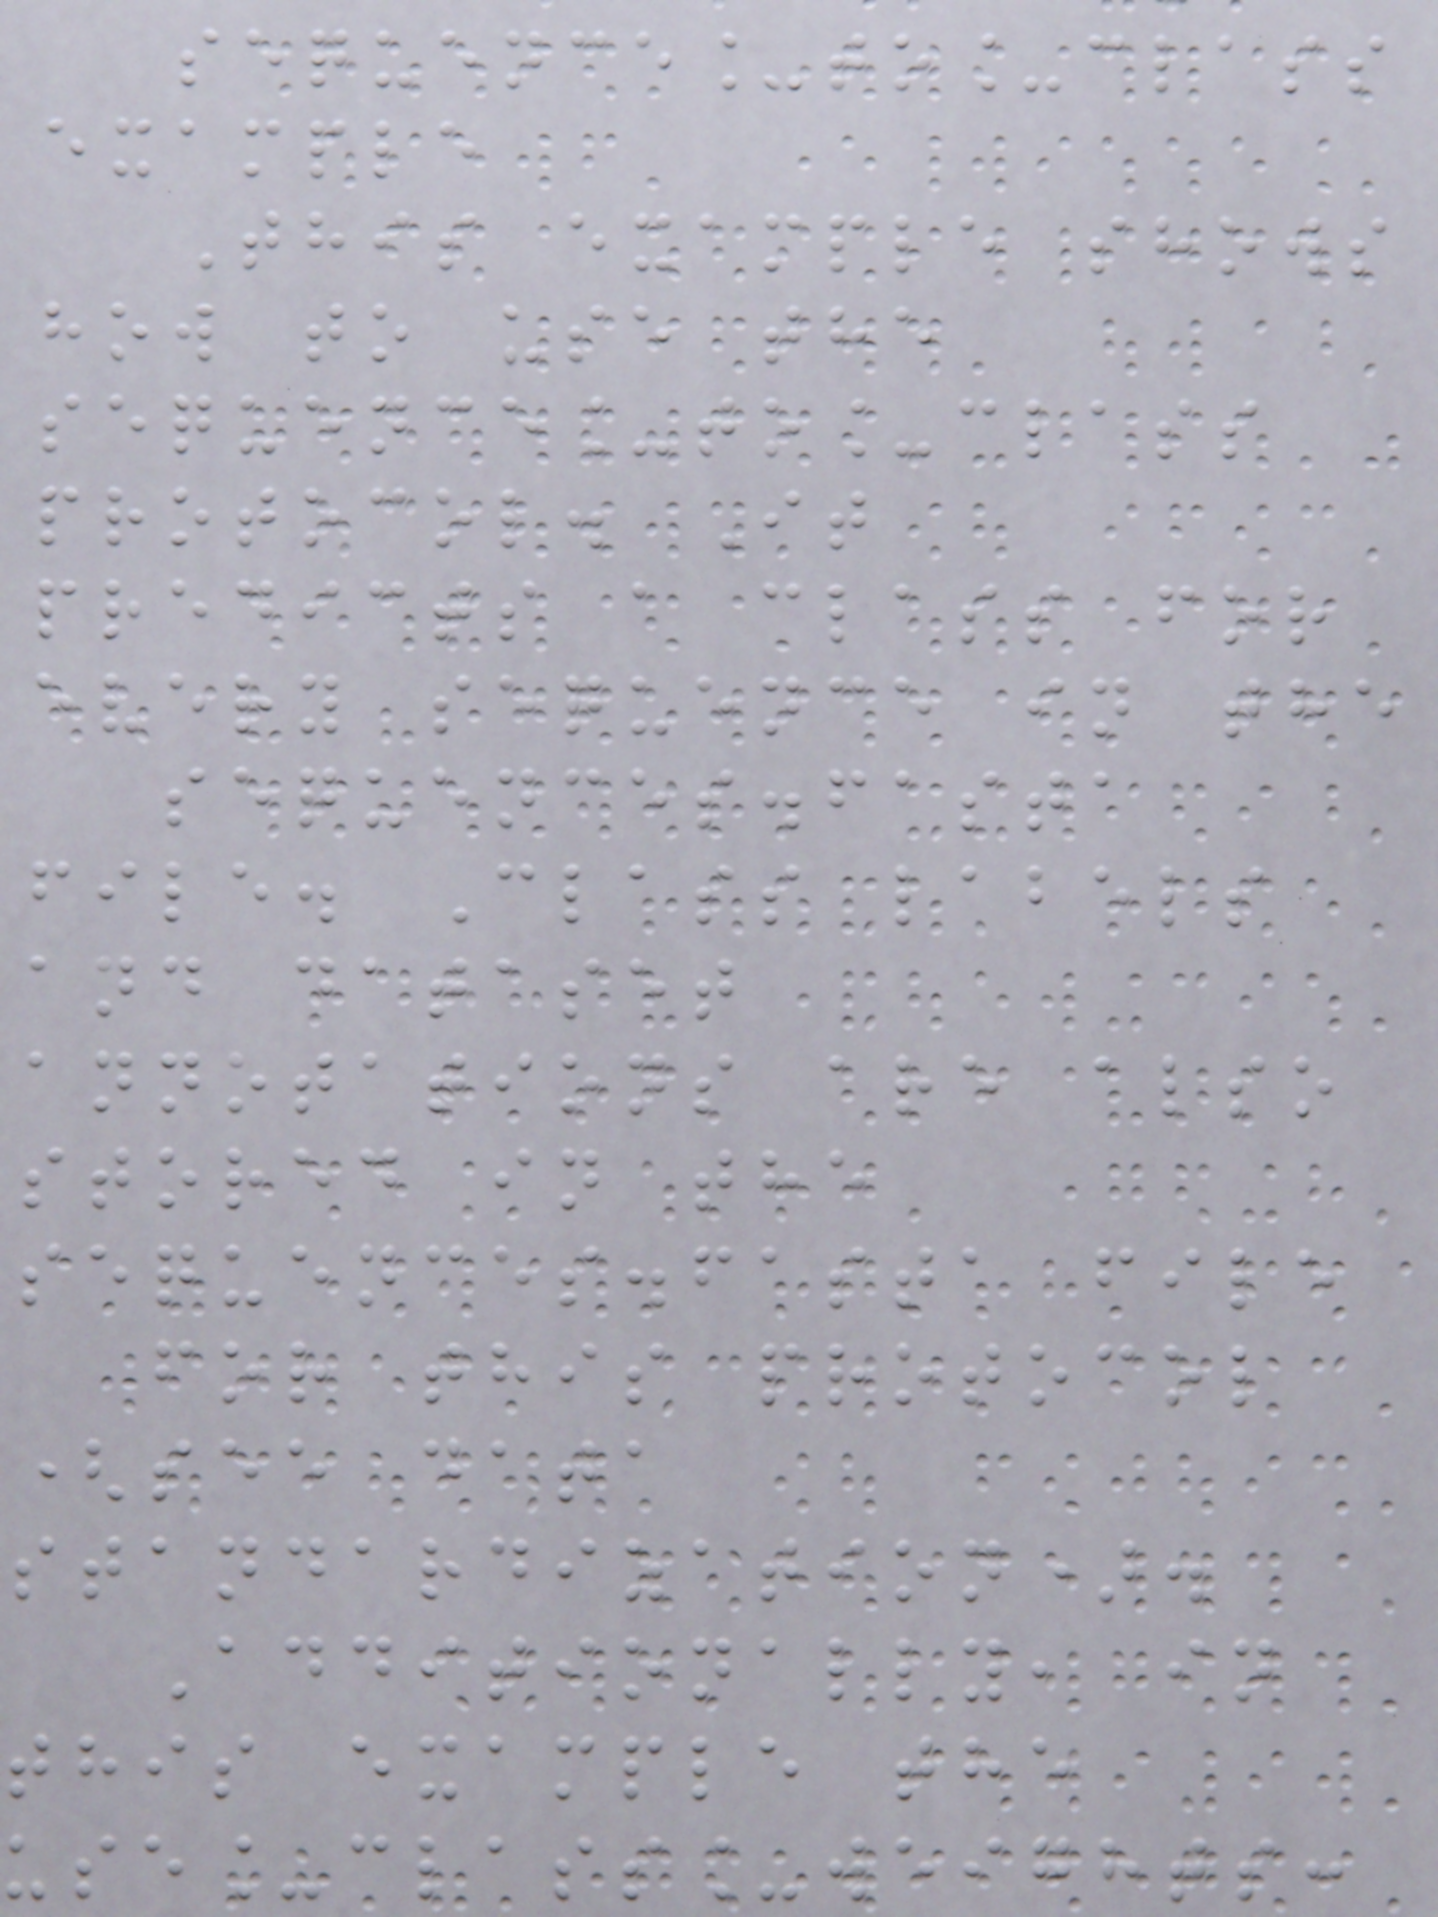sequence_to_class
example
This example shows
how to use the
sequence_to_class
protocol. It
predicts a class for
every sequence in the
sequences.fasta
file. Class labels
and dataset
annotations are also
stored in the
sequences.fasta file
for this protocol
(see data
standardization).
Additionally, in
this example the
use_class_weights:
